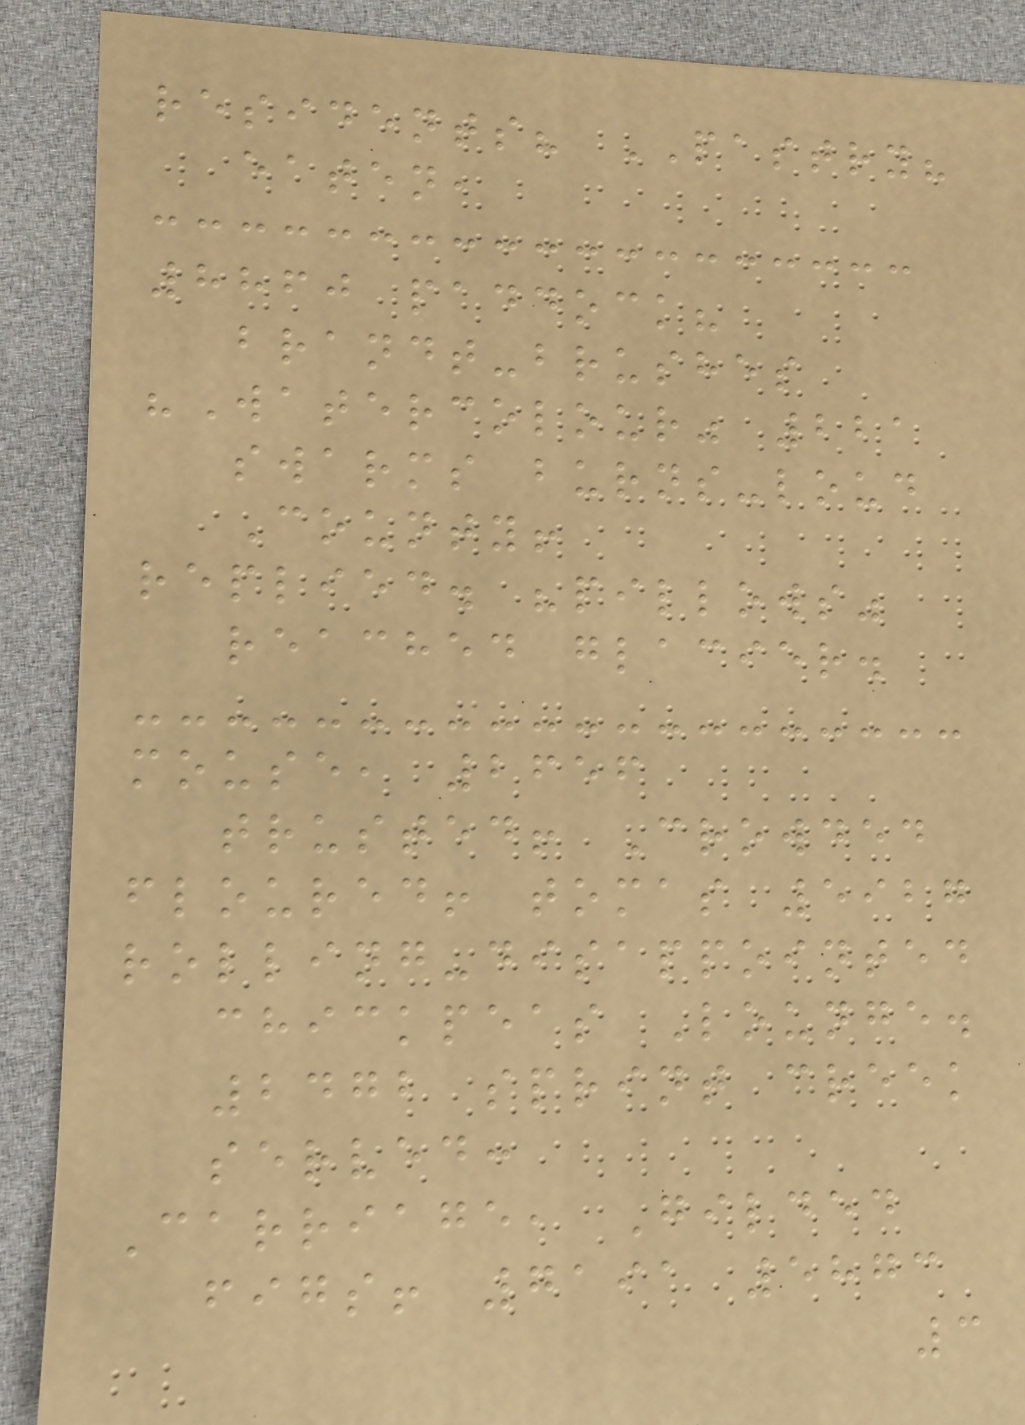residents? PASTRY?
eaten,
8860 paddock?
brandt-brushes
"Watercolour" 221
swarms burns-loud
County!
replied. "pillows"
reached glacier.
mouse, 2656
trusted! Crowded
floured! tomas 5927
rolling-disappointed
chickpeas Lounge.
2472 sprint creek
served:
Carriage, Gilded
figs! 7191 5873
3
